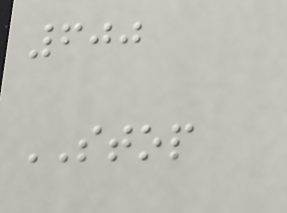600
STOP
